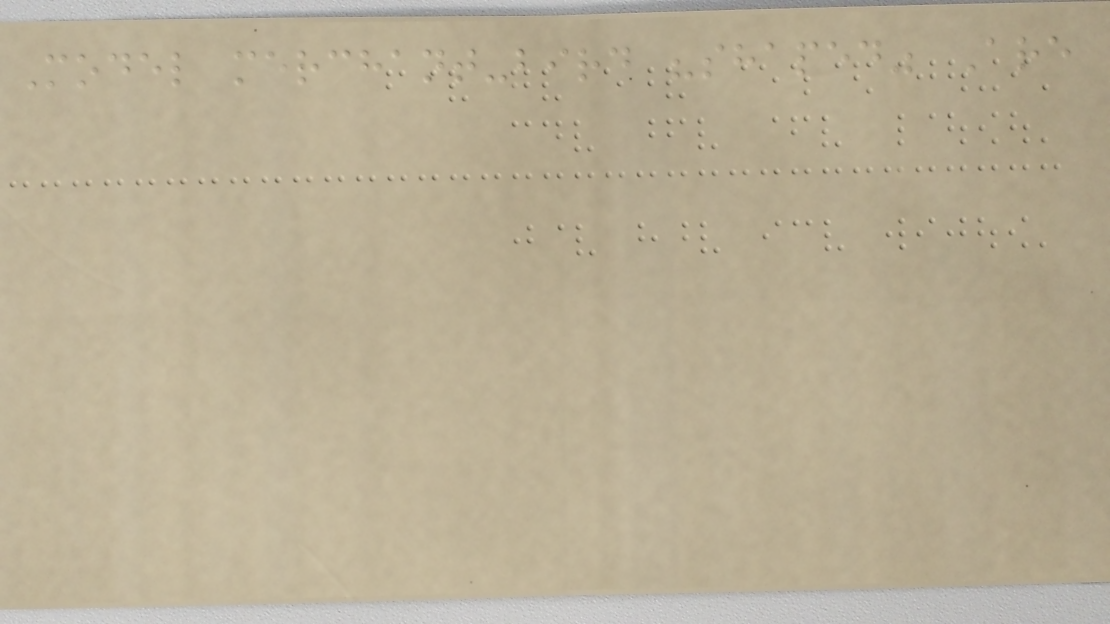Model merchant-bird "shaped" Are
